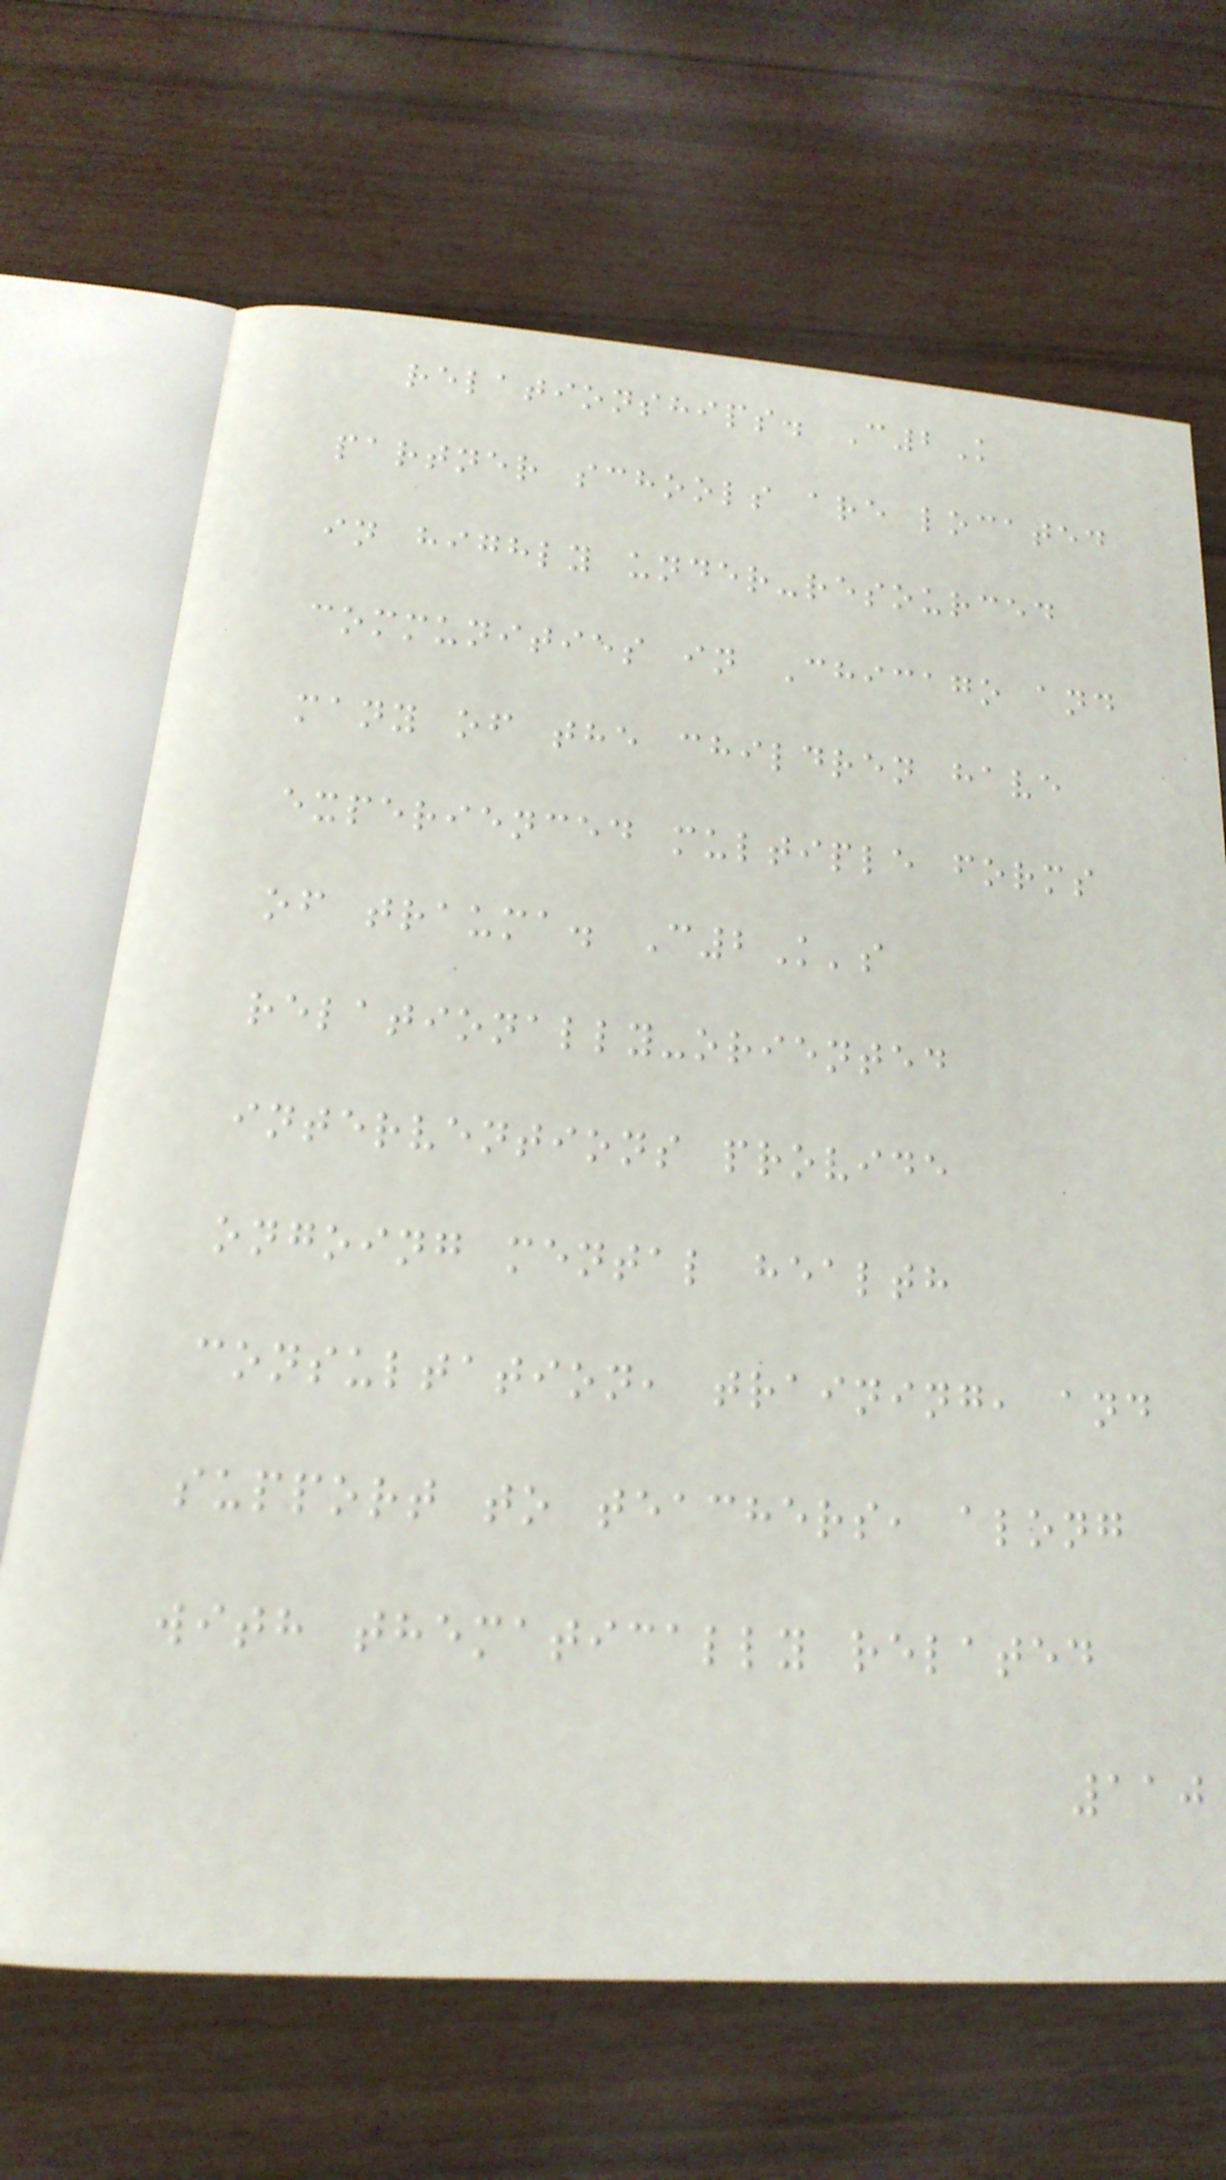relationships. C2K
partner schools are located
in highly under-resourced
communities in Chicago and
many of the children have
experienced multiple forms
of trauma. C2K's
relationally-oriented
interventions provide
ongoing mental health
consultation, training, and
support to teachers, along
with thematically related
110
